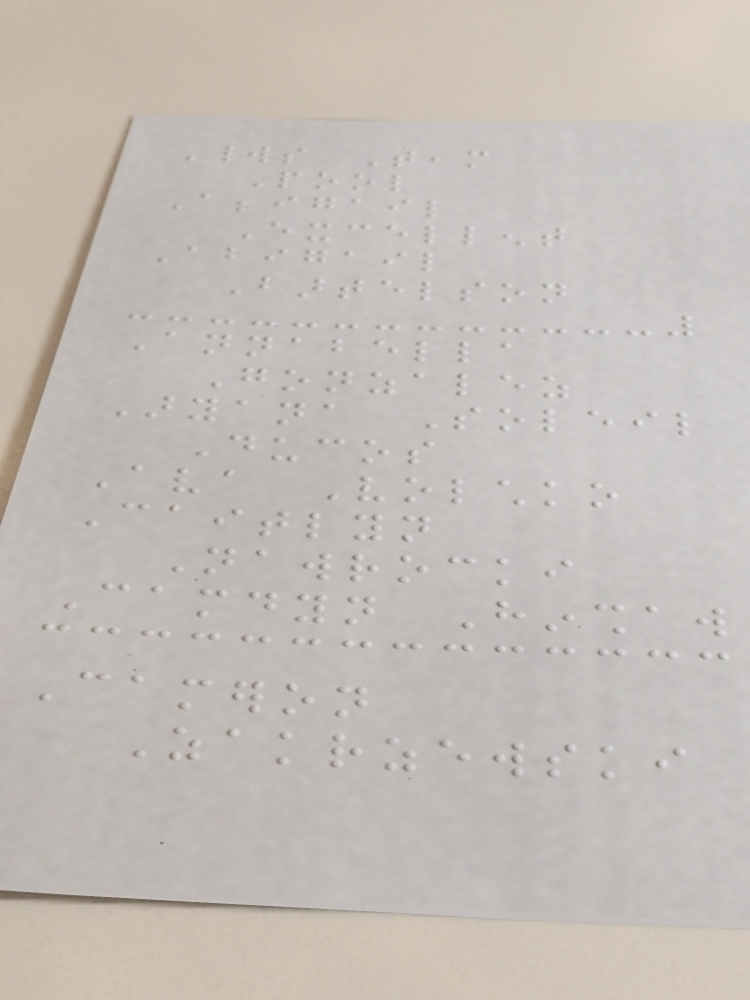Worlds Team
Pool
Abbigail
Excellent
Abigail
Bartelson
Annabella
Gonzalez
Aryana Soleil
Ducos
Ava Volchko
Caitlyn
Nawrocki
Camdyn Hinshaw
Cameron
Zakrzewski
